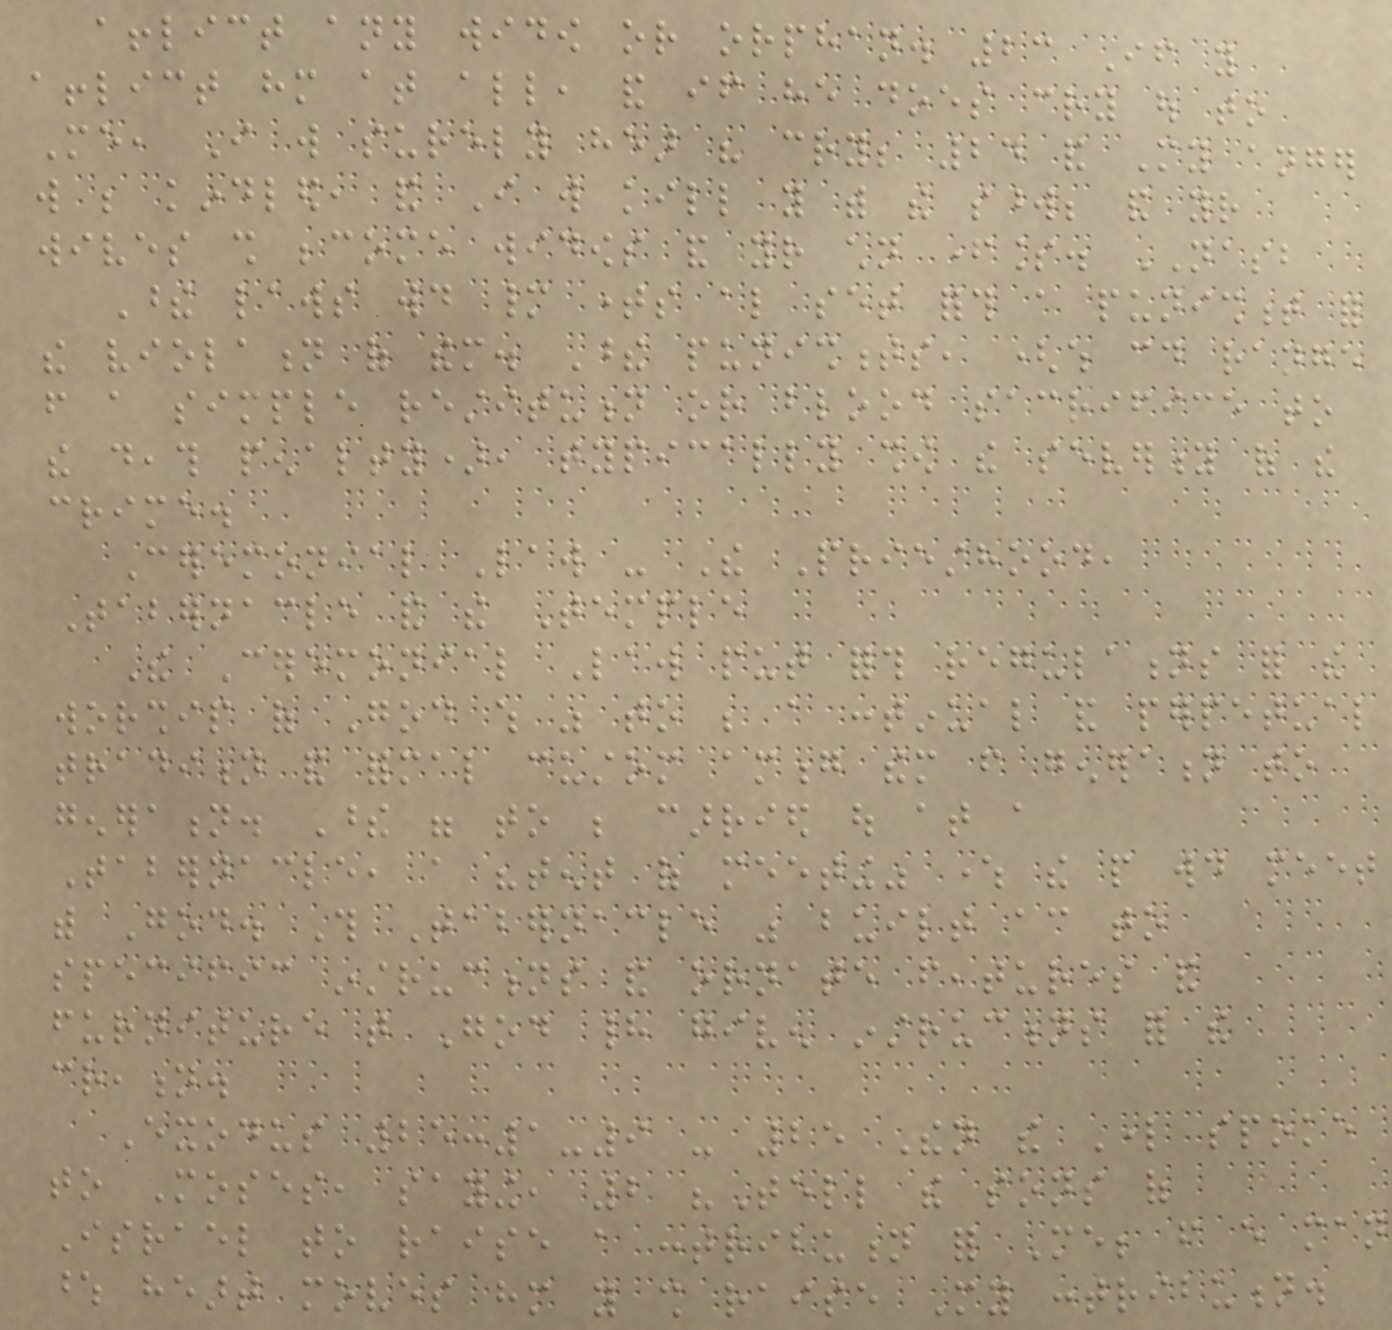afflict any widow or orphan. 23 If you
afflict him at all, and if he does cry out to
Me, I will surely hear his cry; 24 and My anger
will be kindled, and I will kill you with the sword; and your
wives shall become widows and your children fatherless. NASB
These laws would many times also set forth a punishment for
the violation of them. These punishments, (which could range
from a simple restitution or blood sacrifice to
the death penalty), typically show the severity of the
crime.
Ceremonial Law - The Priesthood,
Tabernacle and the Temple
The Ceremonial Law put forth regulations for the
worship of God which was to be a continual and perpetual
tradition and formal custom among them from generation to
generation. These were to be carried out at a
Tabernacle, a "tent of meeting" where the people would meet
with God. This Tabernacle was built according to
specific instructions and ornate features and
furniture that God had given instructions for the
creation.
Exodus 25:1-9 - 25 Then the Lord spoke
to Moses, saying, 2 "Tell the sons of
Israel to raise a contribution for Me; from every man
whose heart moves him you shall raise My contribution.
